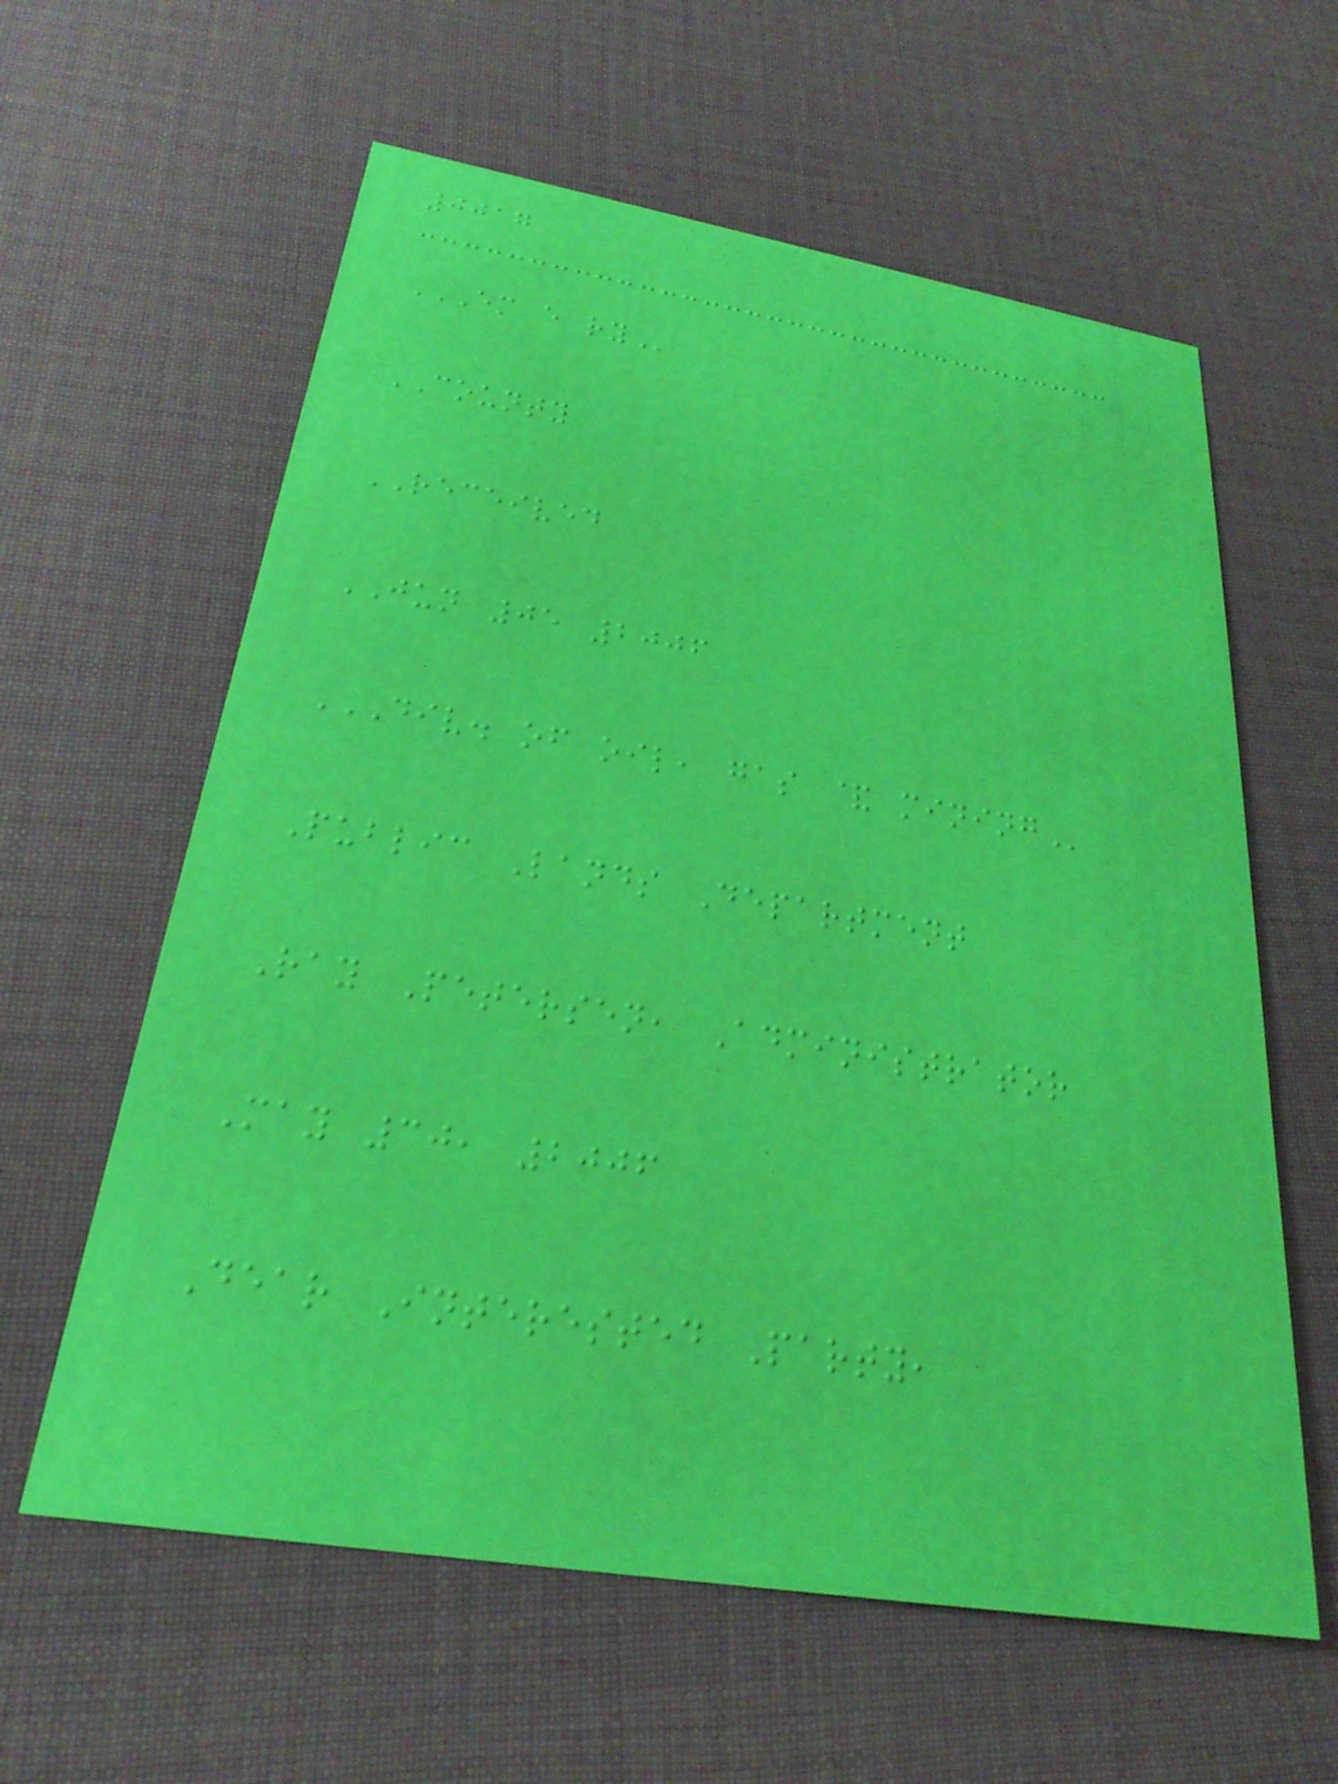0017
EM E RY
COUNTY
RECEIVED
JUN 05 2006
DIV. OF OIL, GAS & MINING
Public Lands Department
Ray Petersen, Administrator
May 30, 2006
Dear Interested Party,
